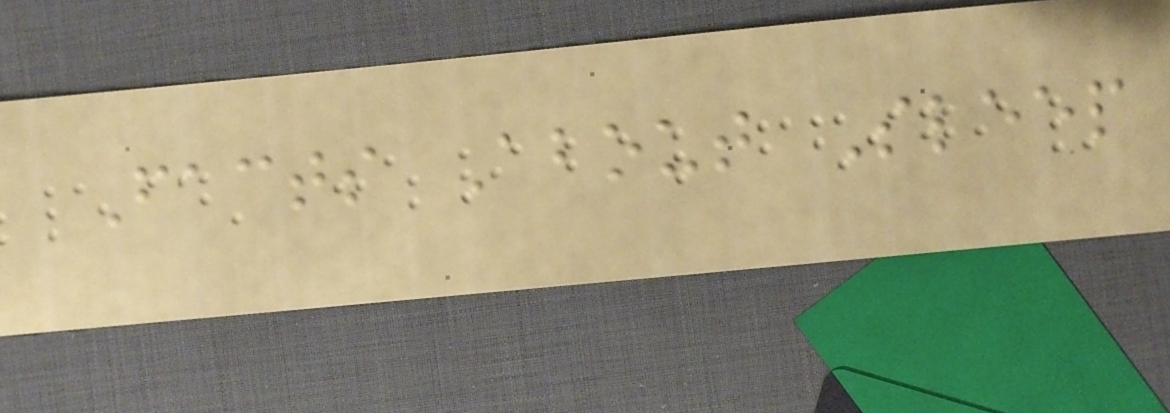Facts About Sleep
